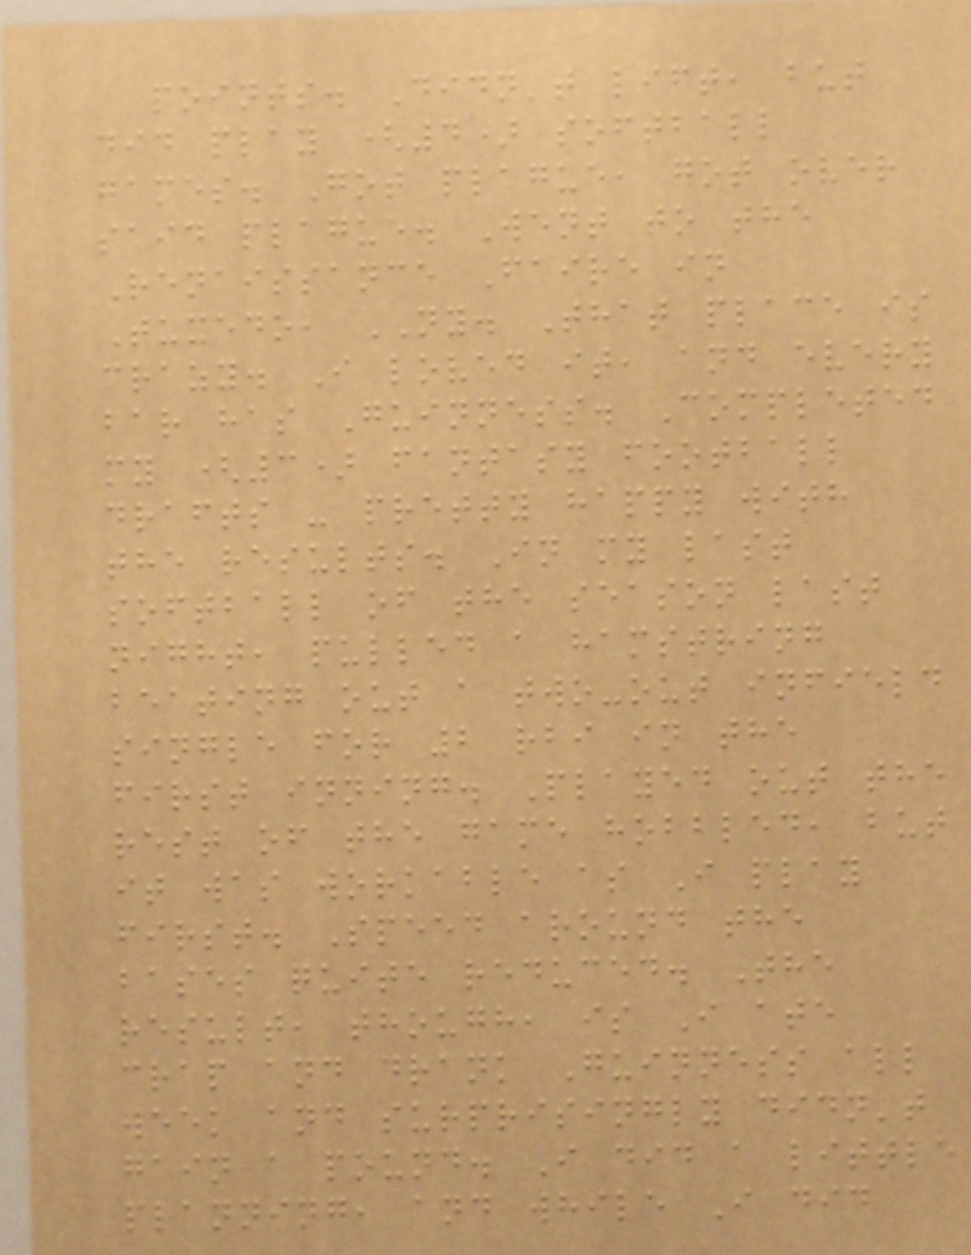points. Didn't lift, but
did play (4) softball
games. Got plague, got over
said plague. Went to the
Renaissance Faire in
Tuxedo, NY. That place is
crazy. I loved it, and every
bar has Guinness. Completed
my (3) fantasy football
drafts - pretty happy with
the results. In my last
softball of the season last
night, pulled a hamstring
beating out a two-out infield
single for 2 rbi in the
first inning. Played out the
rest of the game hobbled, but
it was workable as I play
first. Speed around the
bases quite reduced. The
result, though, is I ate
crap and drank Guinness all
week and surprisingly didn't
gain a pound. I did a little
planning, and while I did
